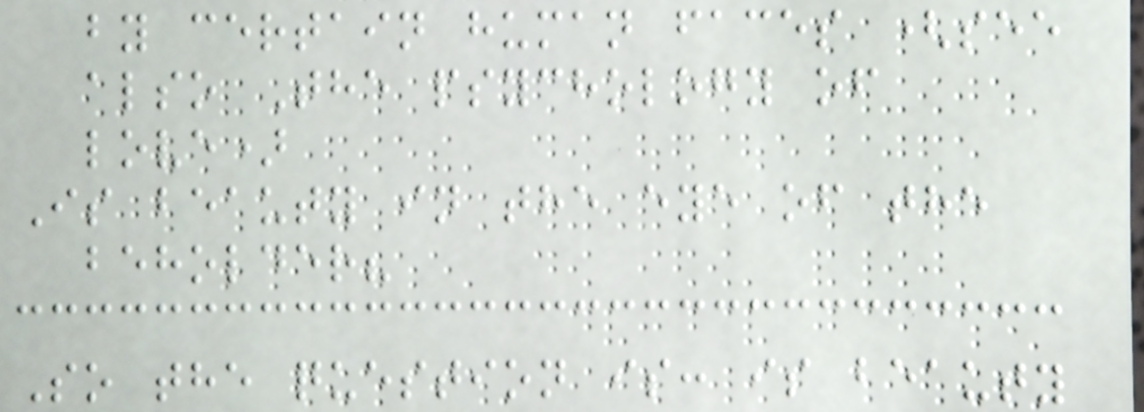by certain human faces (see
also The psychology of
love)
Is beauty in the eye of the
beholder?
So the question is: is beauty
